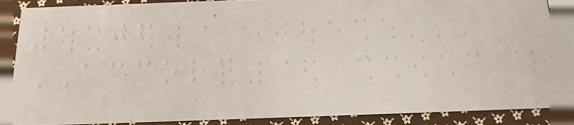1106
ACCORD
